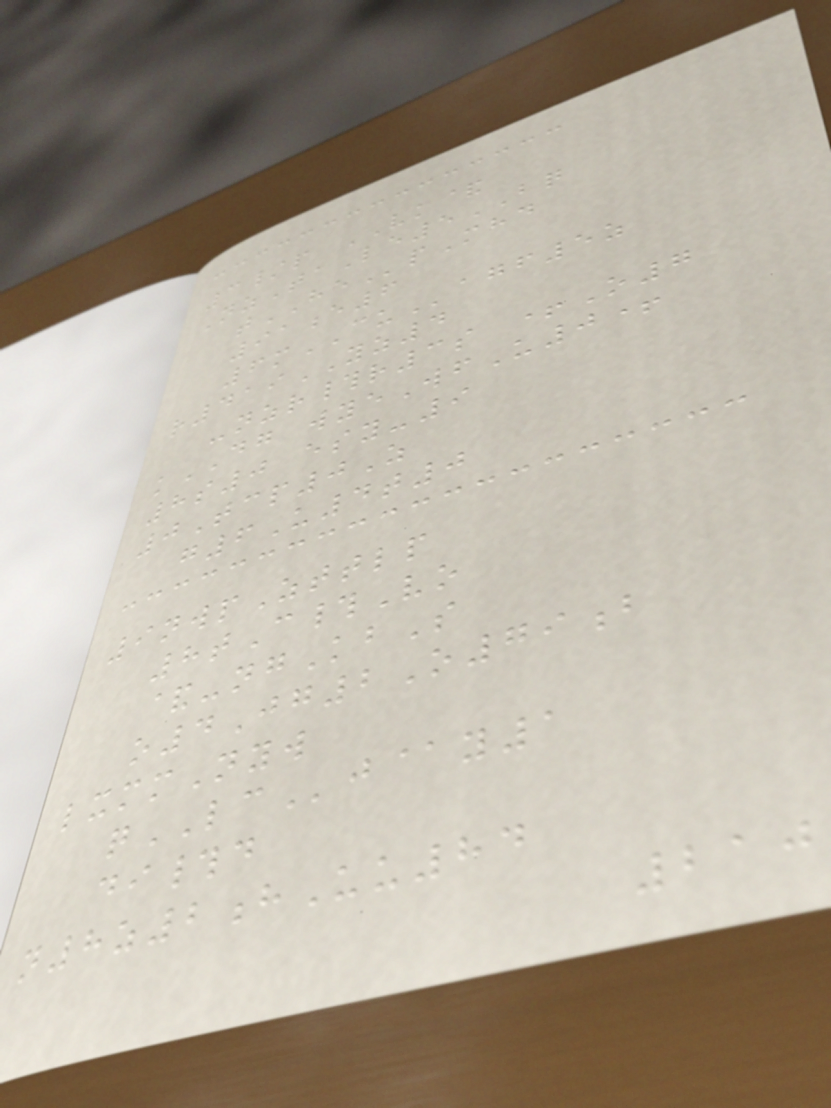3/p VK&
NzTaLe5BQ
tHEpMhd
91e6
6mCUagf5z
r419YZ4
-nzr#r3s +O7
kDG wyeWfU0+
8s0 esy-9
0Tcp0Z
g6U4t0
9nwpZttlp
8tC#Vo
&-ngKbS
o4Jg2O79b
lxmmNyw
qLCj@y1
di#d
n8z2hUu84
210
